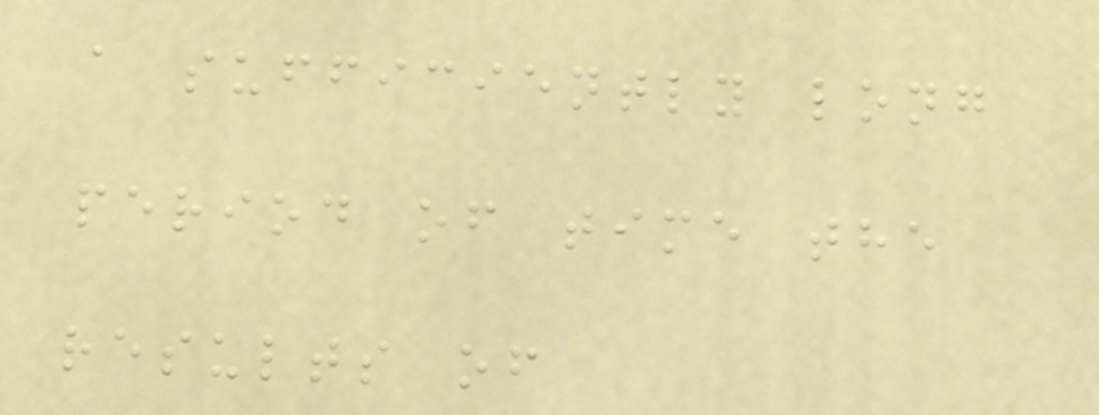a sufficiently long
period of time the
results of
